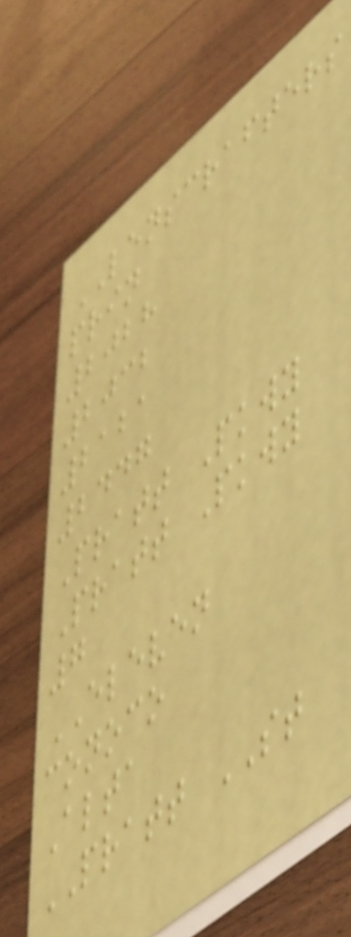LENSCRAFTERS
prin
2028
2032
2121
2447
Pratt Pkwy
Pratt Pkwy
7
ELEVEN
conoco
Alta
PRATT ST
